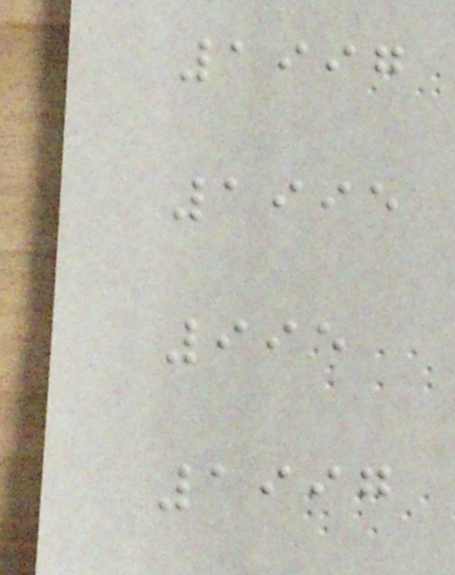1997
1995
995
1997
